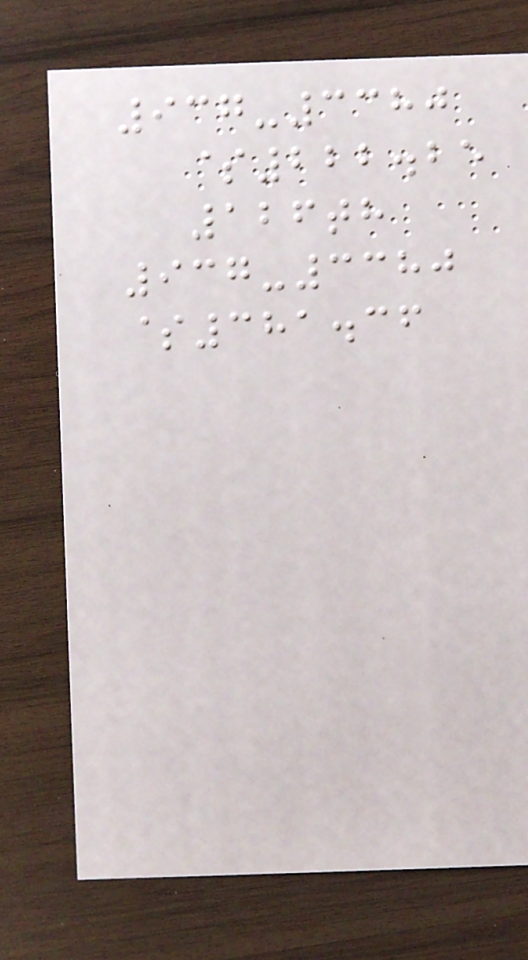937-3380
$222.25
126th
937-3380
$381.36
